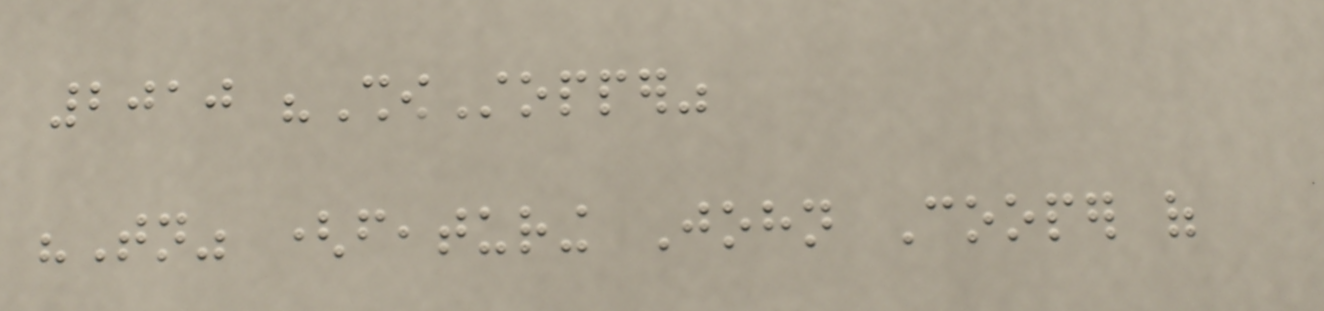2010 "ShowStopper"
"Tonight" (featuring John Cooper of
